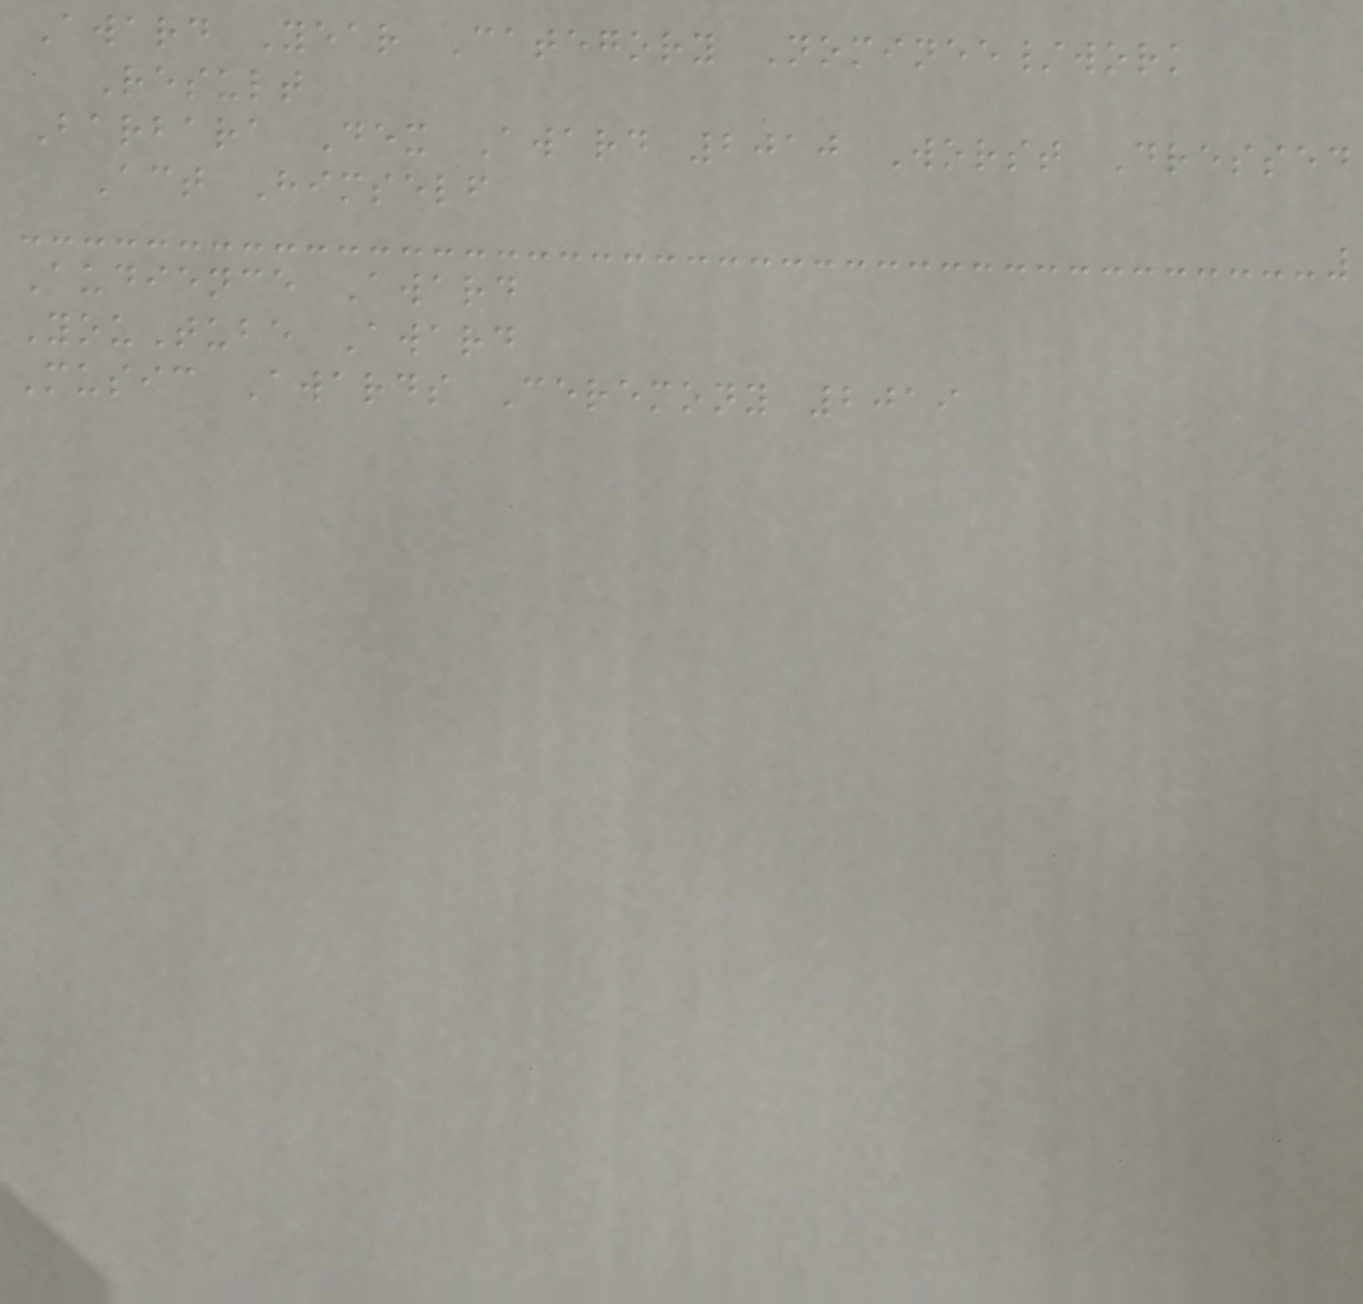Award Year Category Nominee/work
Result
Barbara Dex Award 2010 Worst Dressed
Act Himself
Audience Award
YouTube Award
Music Awards Ceremony 2019
